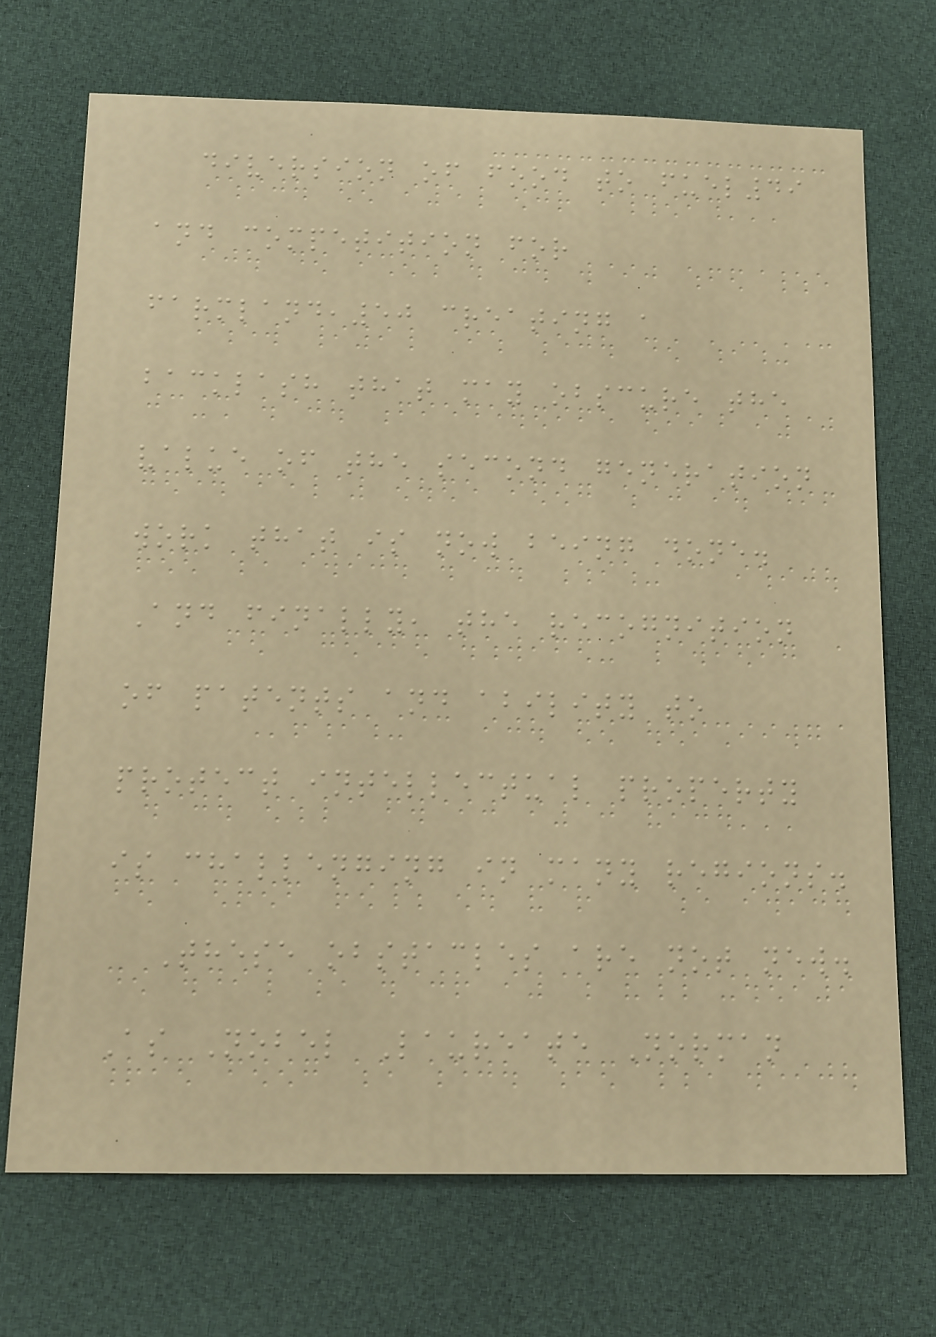diversion of food to fuel49
and competition for
farmland,50 creating a
backlash that may obscure the
value of the second generation
work that is now being done.
And finally, the recognition
of patents and ability to
protect intellectual property
is challenging in many regions.
These obstacles are not new.
As Nobel Laureate Norman
